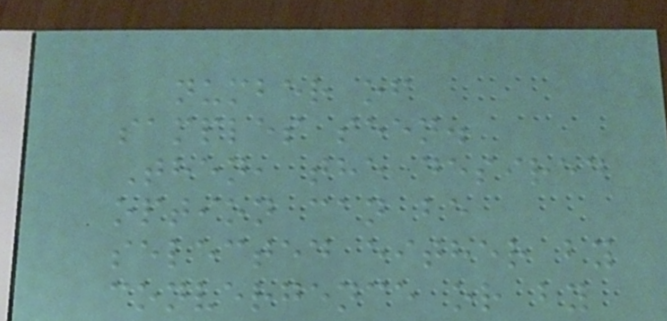number of
samples seen.
Then, the desired
option can be
selected either by
convergence or by
